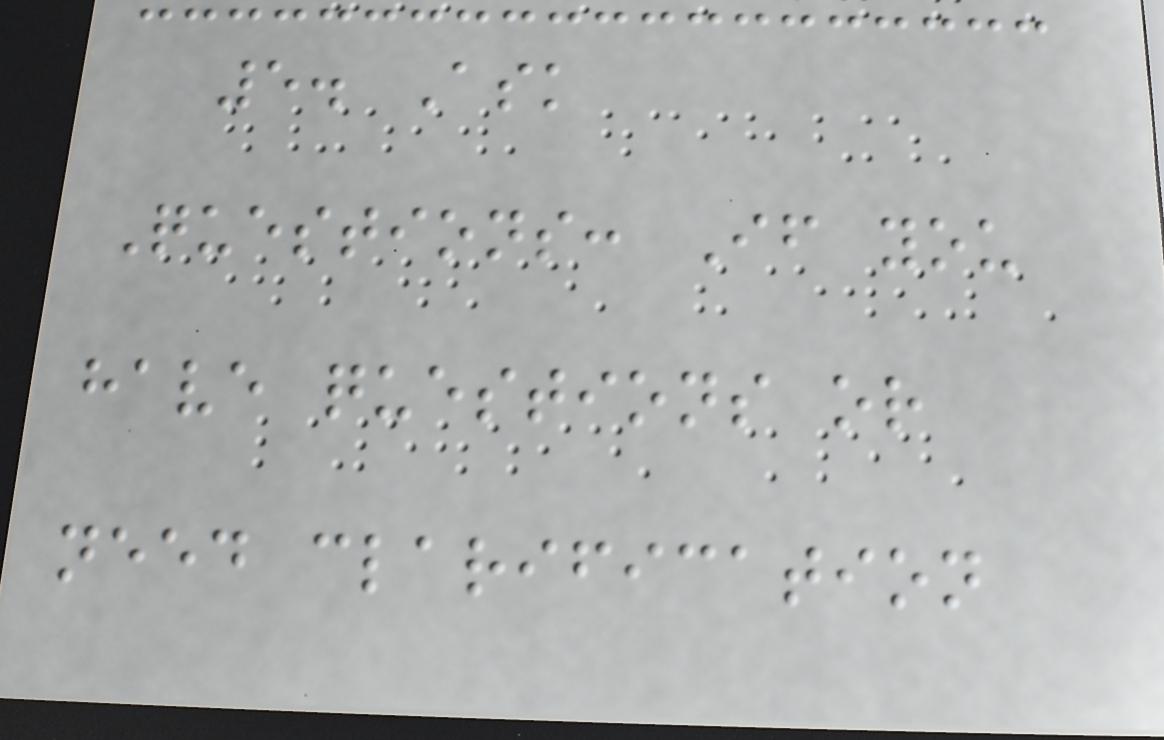5. Ask
Questions: If you
have questions or
need clarification
